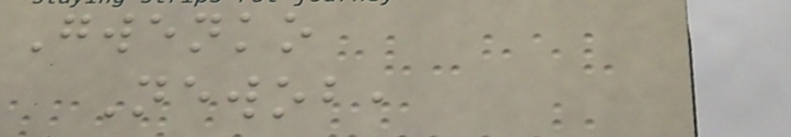Gwenko
Newob,
